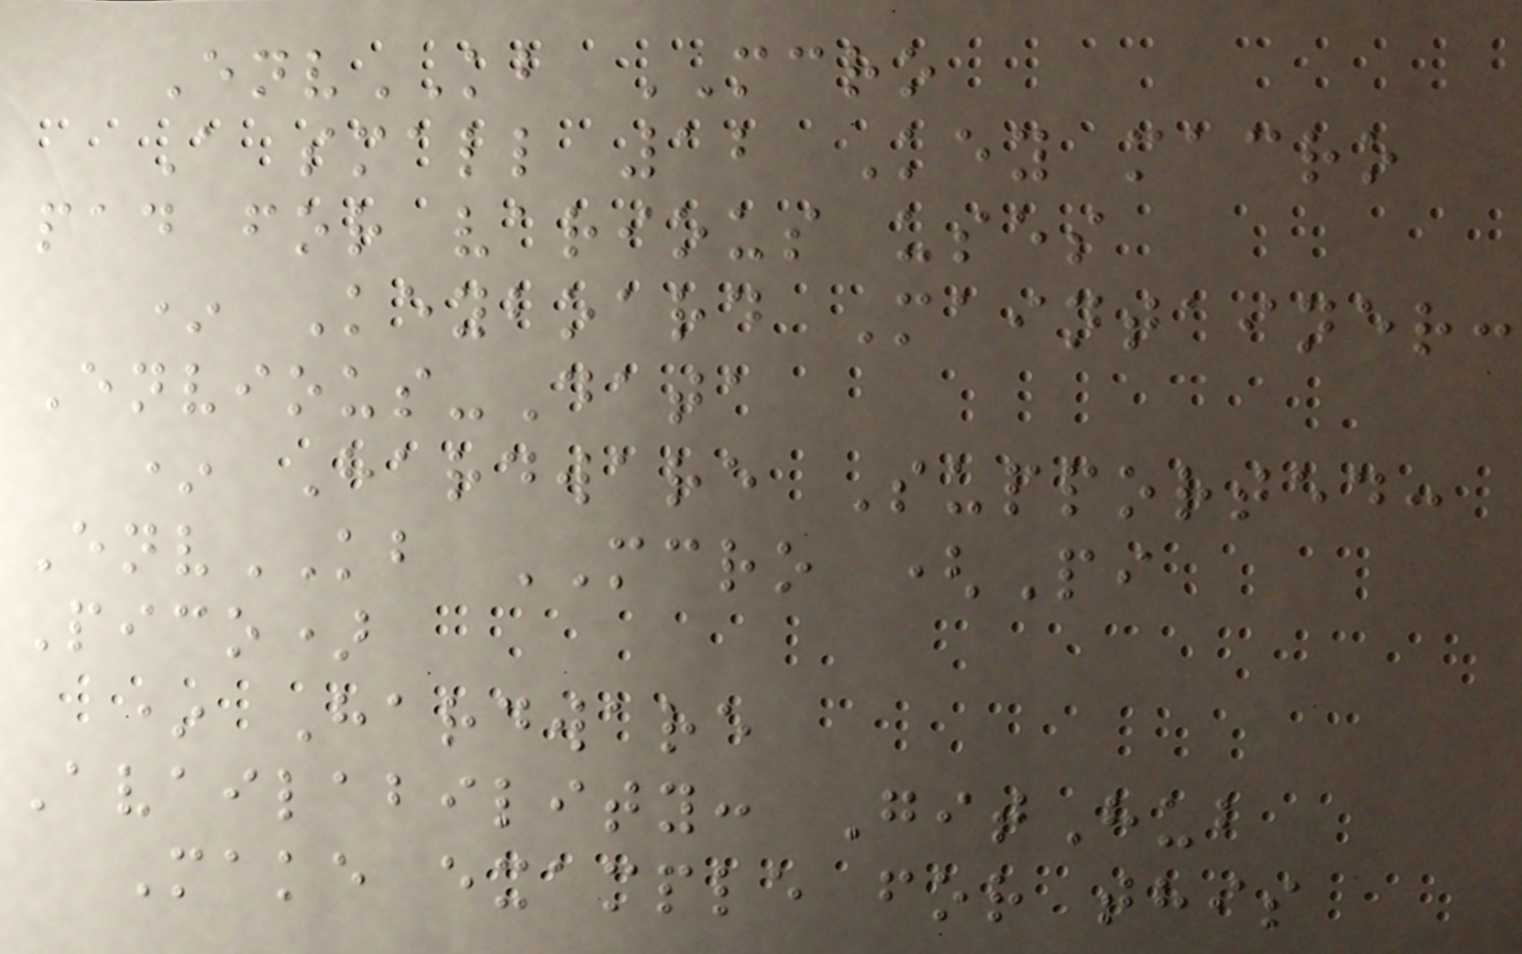EnvKB MCRO
A small 12 Key macro
pad for various uses
* Keyboard Maintainer:
Envious-Data
* Hardware Supported:
EnvKB MCRO (Pi
Pico)
* Hardware
Availability: GitHub
Make example for this
